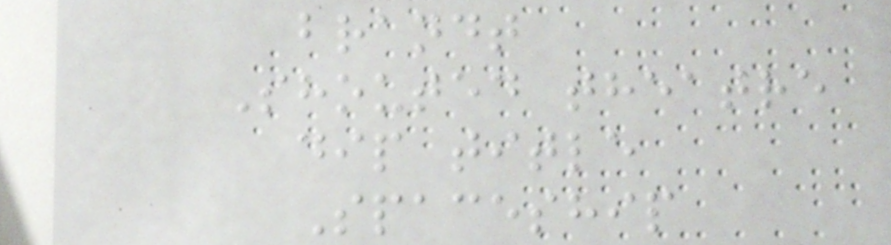brandt
Shouted theatre
dip title
Spaceship
